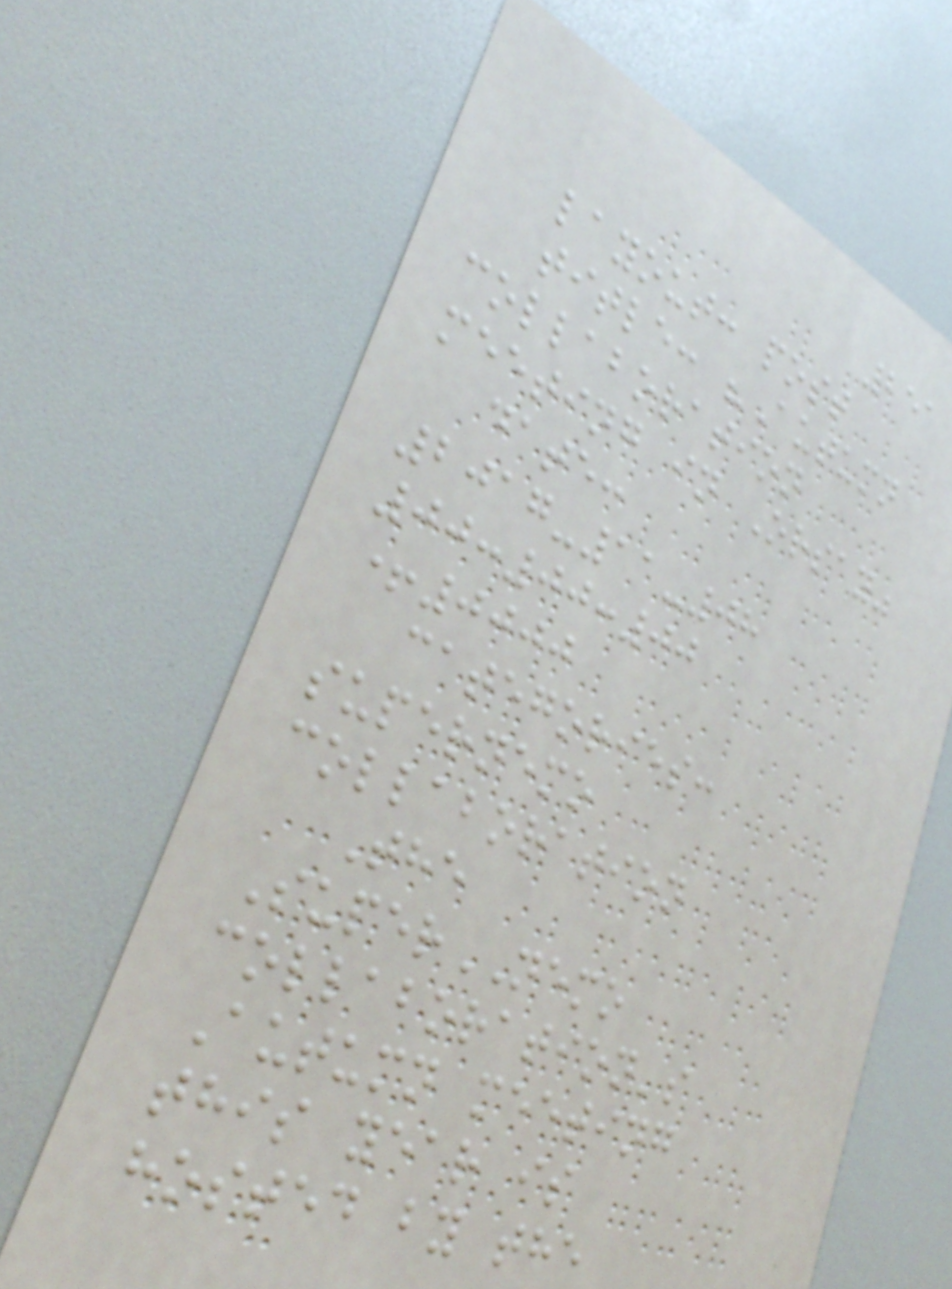251
layout: post
title: "Autumn
collaboration
meeting in Orsay"
date:
2017-11-08
00:00:00
+0000
categories:
supernemo
collaboration
The
SuperNEMO
collaboration's
Autumn meeting
this year is
hosted by the
